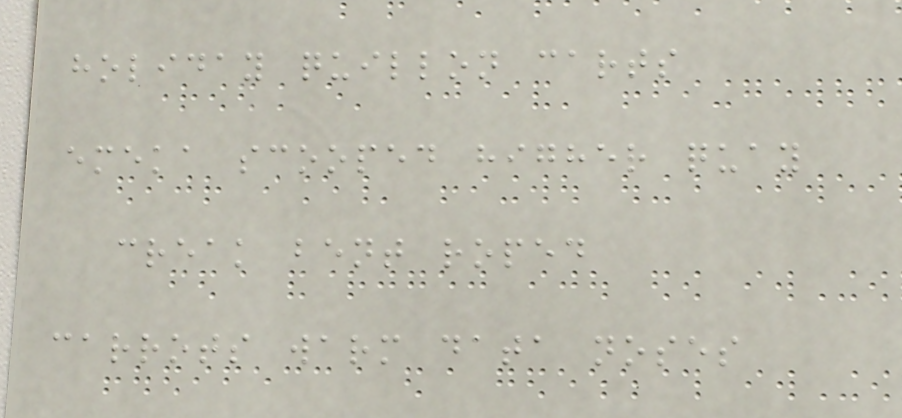holiday quillon carts
emeka scooped higher quay
creak bent roped
carrots warm data noses
